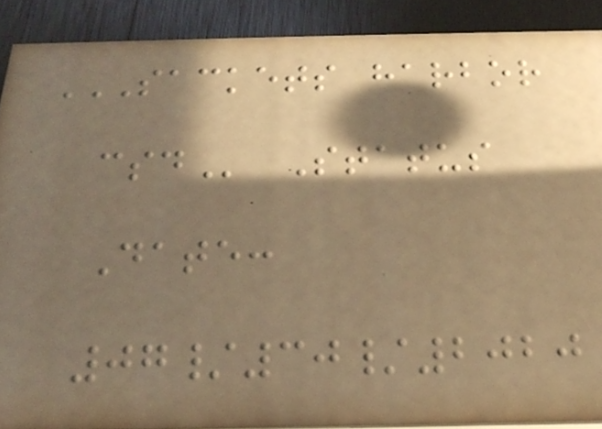SACKETS HARBOR
CSD Status
Date:
07/30/2020
